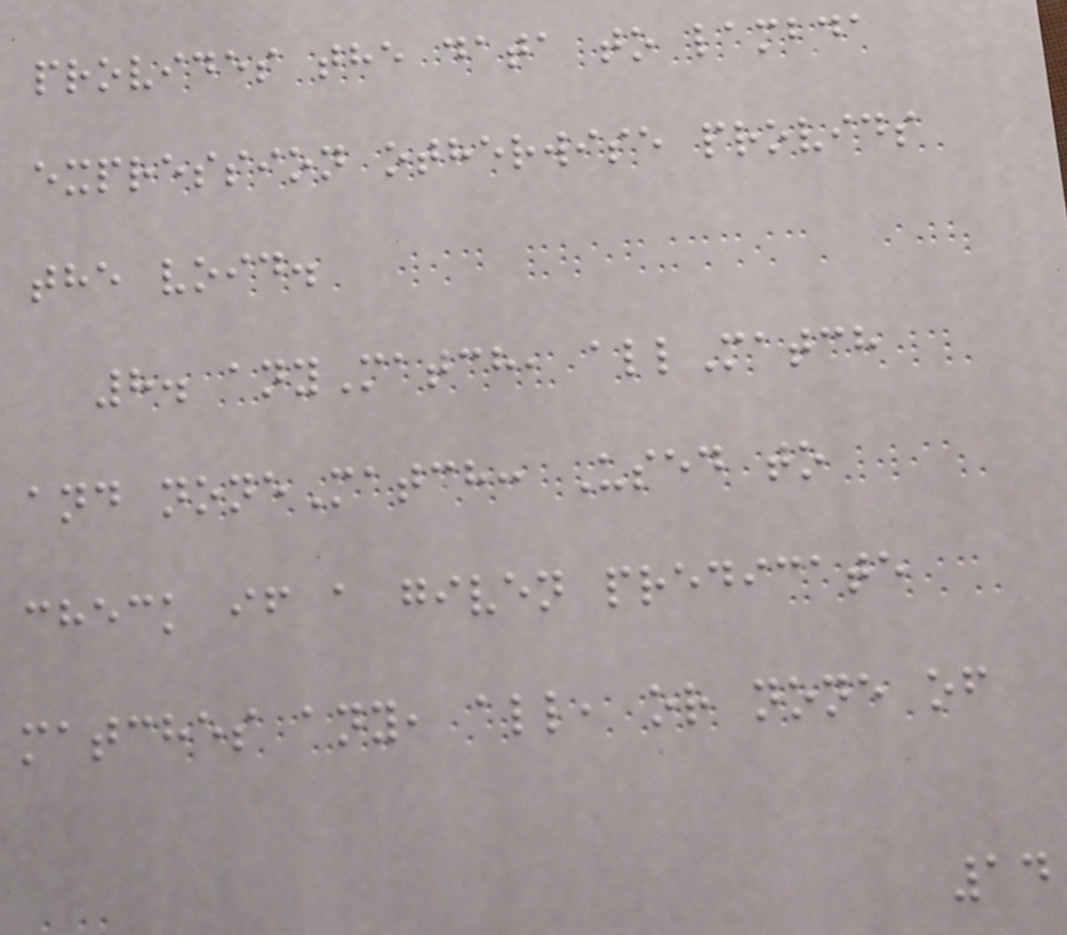provides the data to lambda
expression otherwise provids
the void.
8. anyMatch, allMatch
and noneMatch: Used to
check if a given predicate
matches any, all, or none of
14
